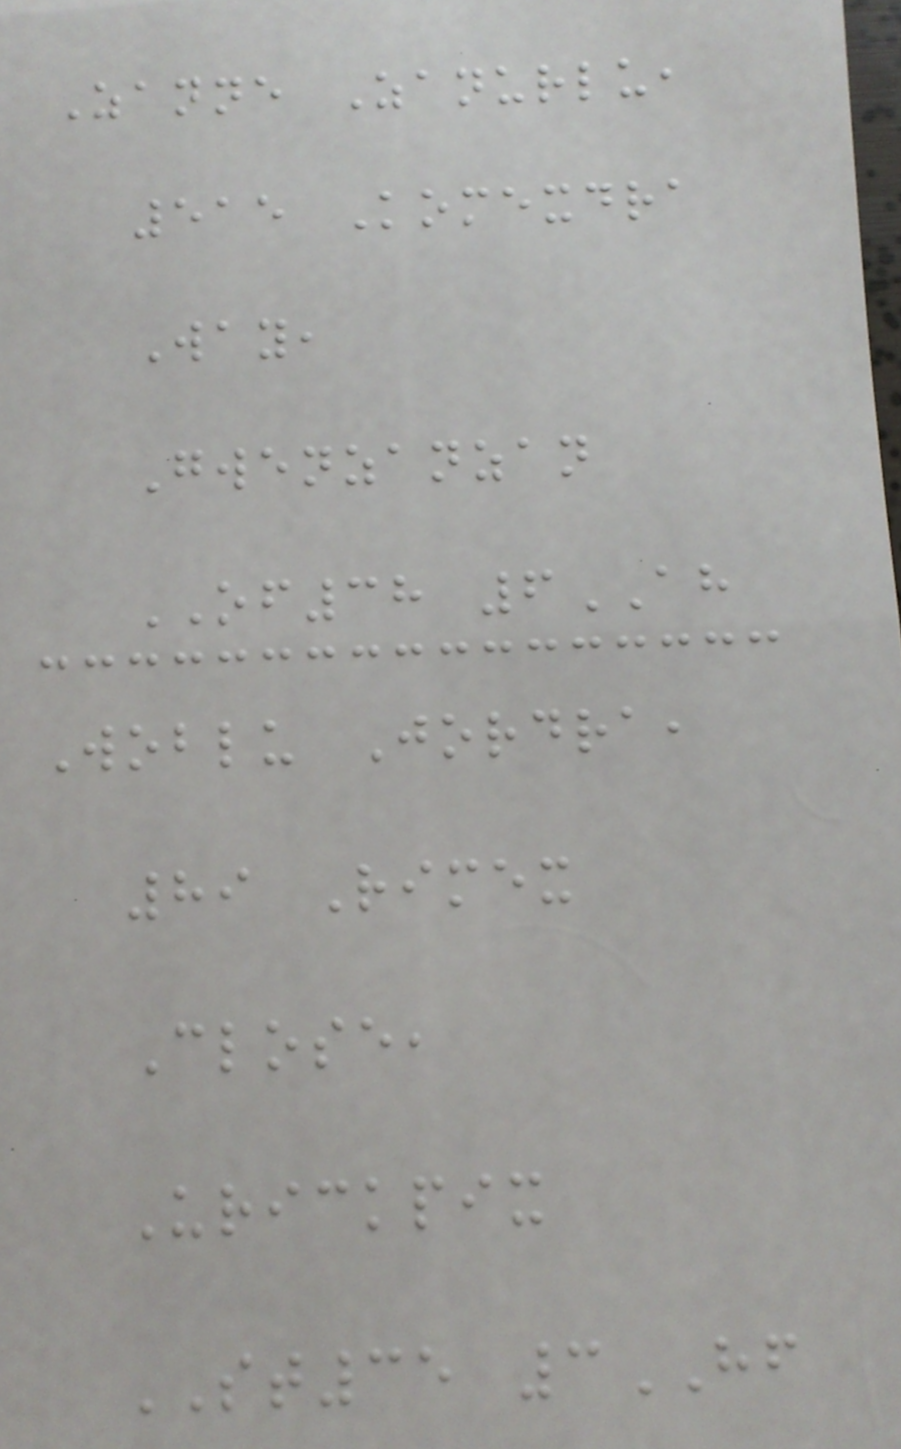Zanne Zanurlu,
515 Komexdra
Way,
Gwenzanzan
OF38 6AH
Woblu Jordra,
89 Rimex
Close,
Urickpix
ST35 3HF
